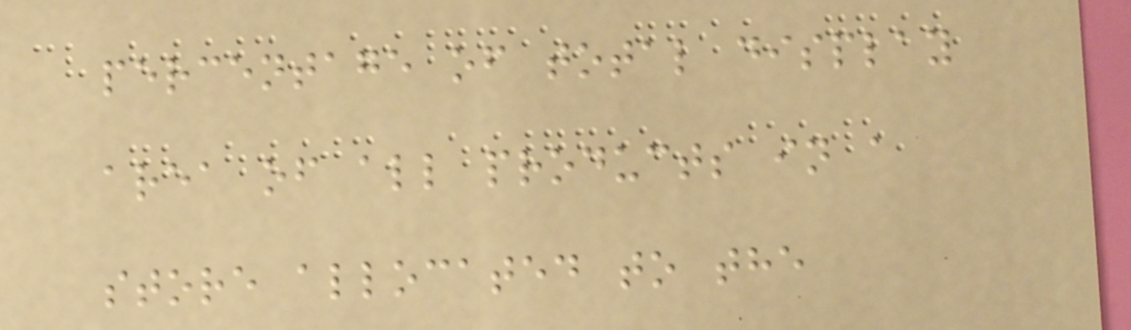percentage of total display
area of all products in a
store allocated to the
